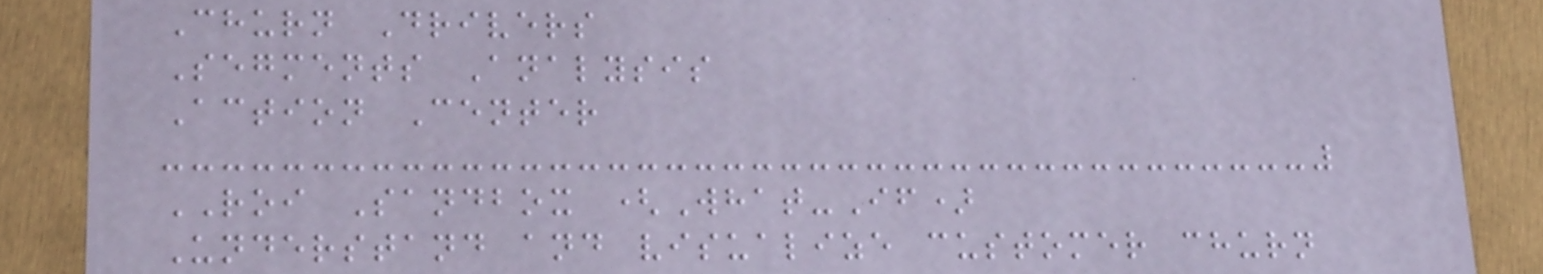Churn Drivers
Segments Analysis
Action Center
ROI Sandbox (What-If)
Understand and visualize customer churn
